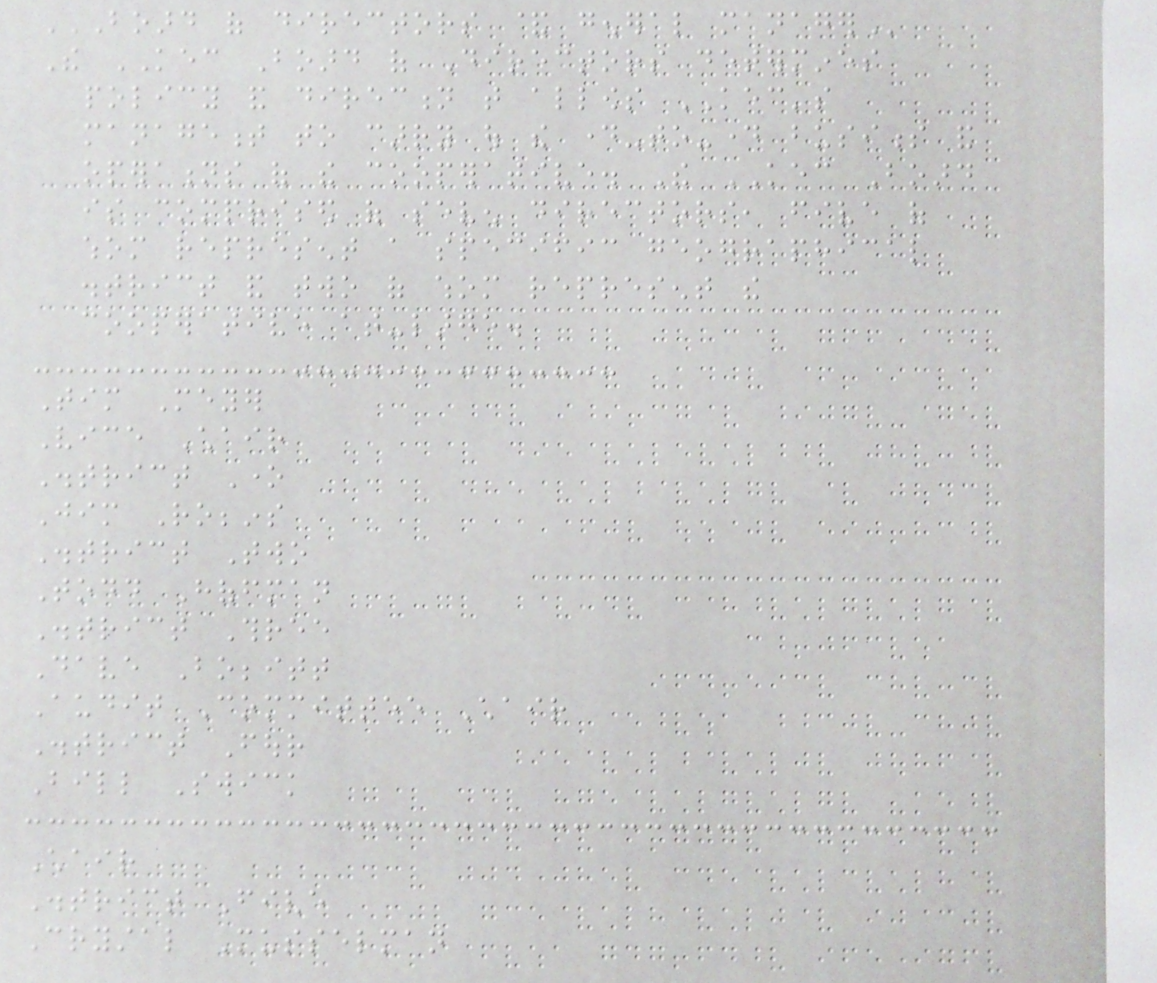BOARD OF DIRECTORS & GENERAL MANAGER
The KEC Board of Directors determines
policy and direction that allows KEC's
management to carry out the day-to-day business and
operations of the cooperative. The KEC Board
is comprised of seven directors, five of
whom represent a specific geographical
district and two of whom represent the
cooperative at-large.
Tim Meyer
Vice Chair
District One
Jim Robbins
District Two
Todd Hoffman
District Three
Dave Bobbitt
Audit Committee Chair
District Four
Bill Swick
Chair
District Five
Crystal Musselman
